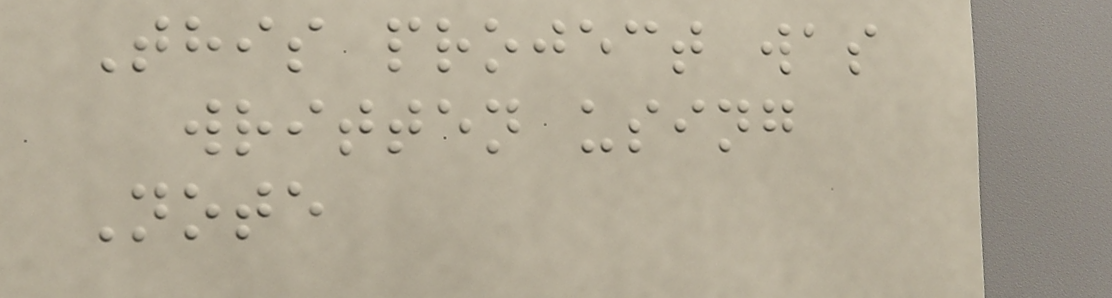This project was
written using
Note
